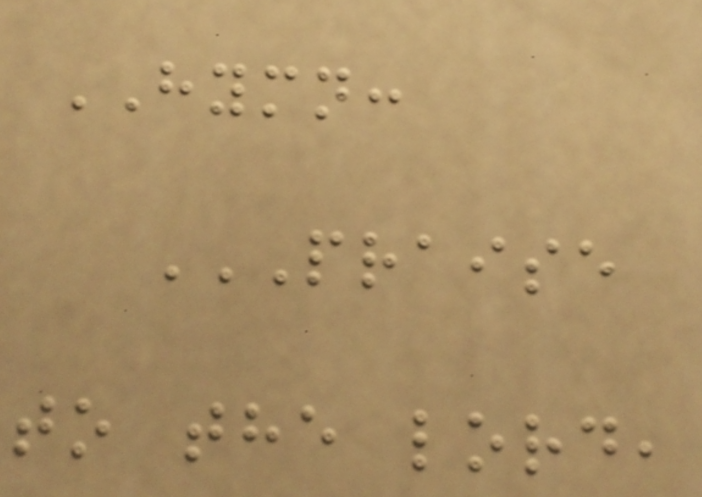HYMN:
PRAISE
TO THE LORD,
